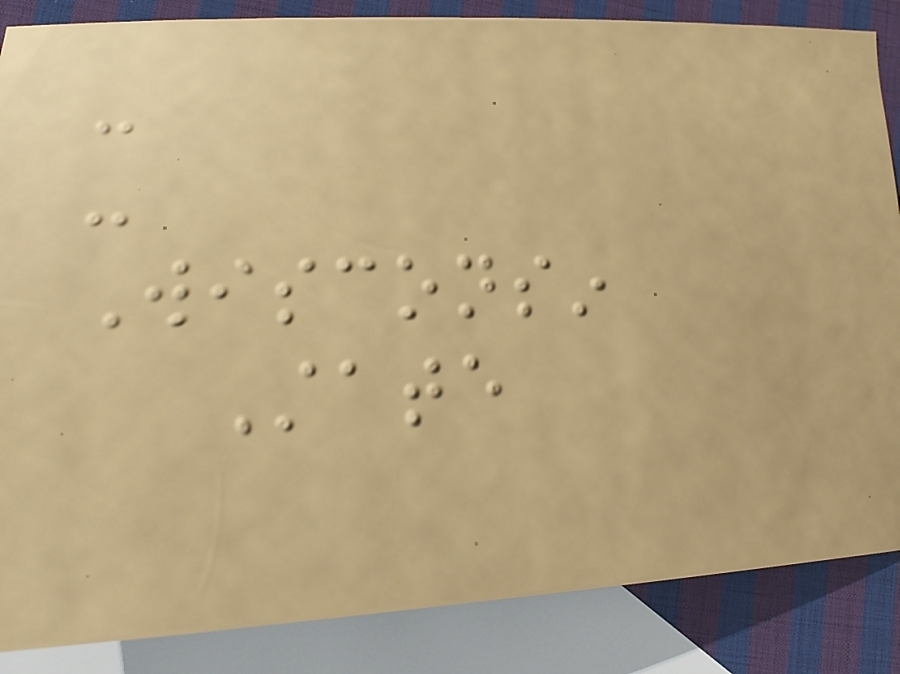-
-
Wisconsin
State
